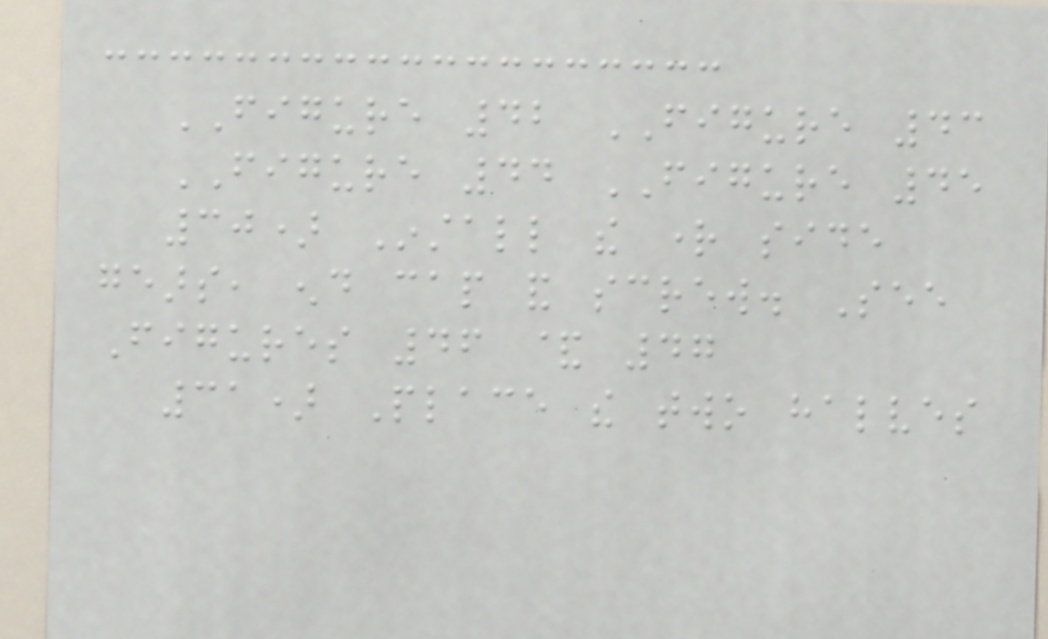FIGURE 42 FIGURE 43
FIGURE 44 FIGURE 45
30) Install the right side
gears, end cap and screw. See
Figures 46 & 47
31) Place the two halves
